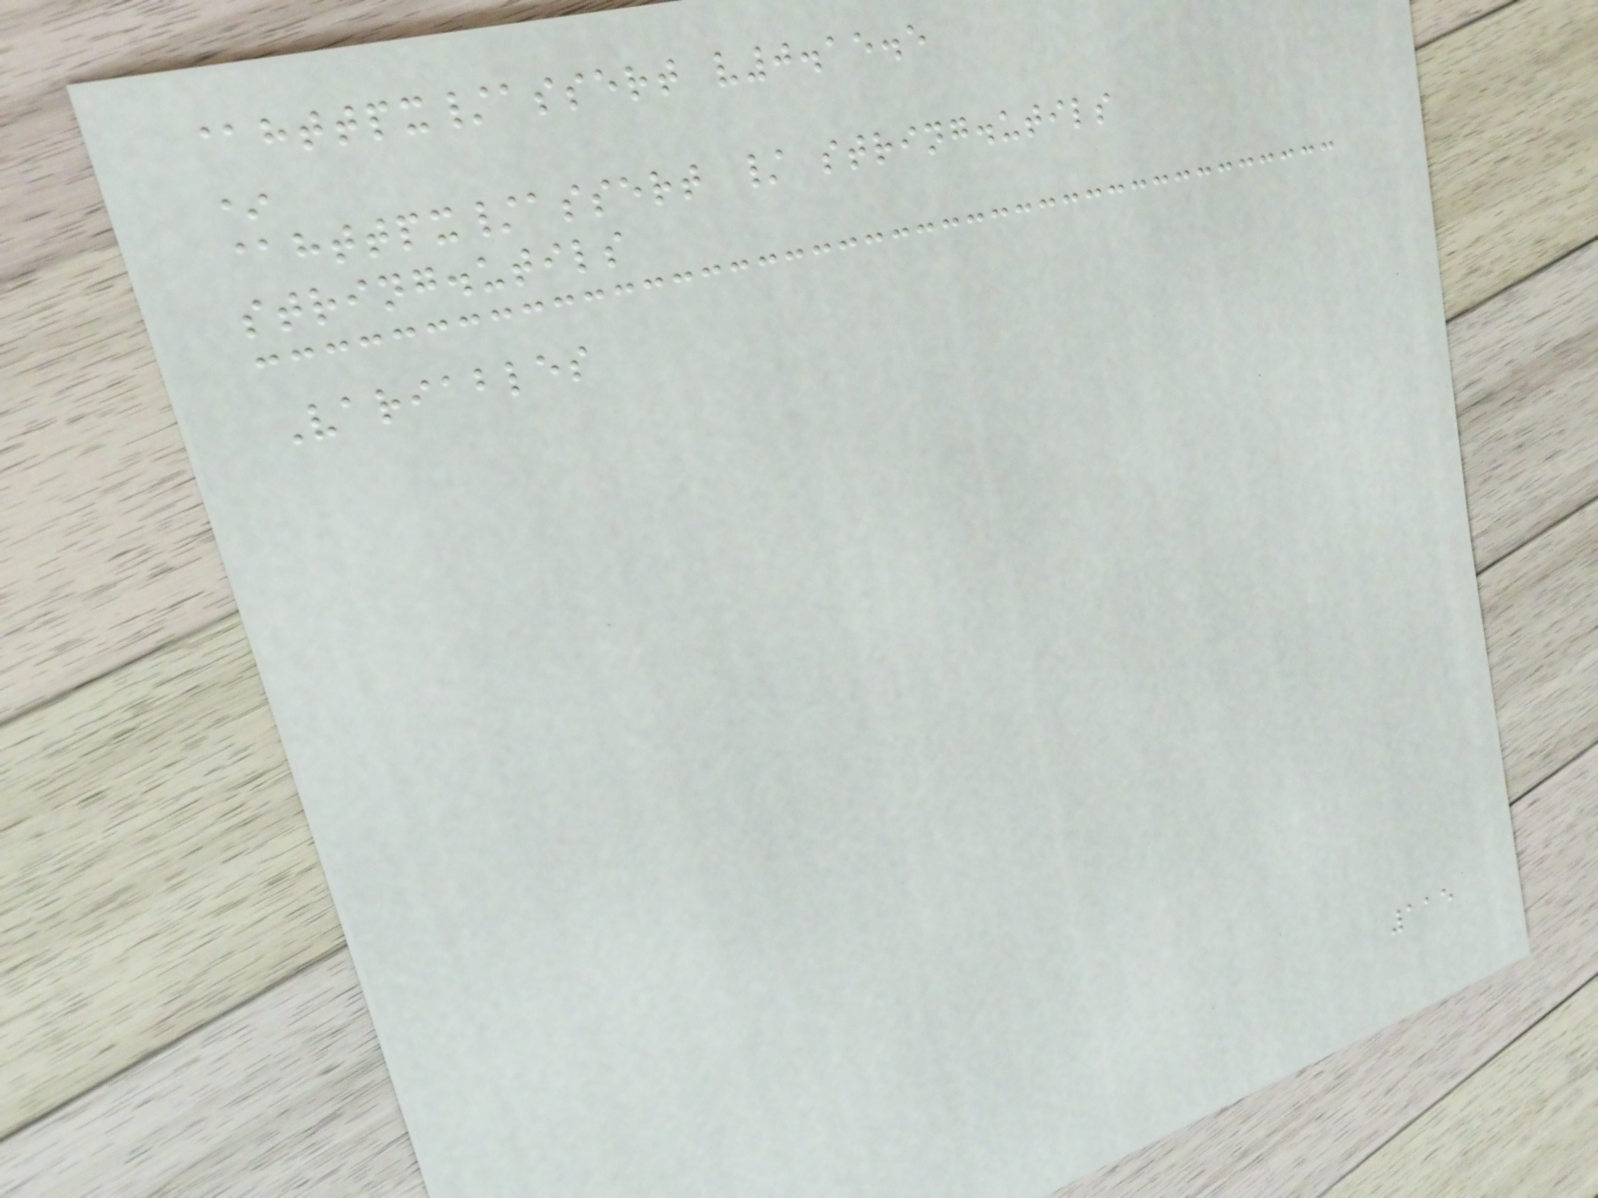@httpx/assert v0.15.5
*
@httpx/assert / string.utils
string.utils
Variables
115
